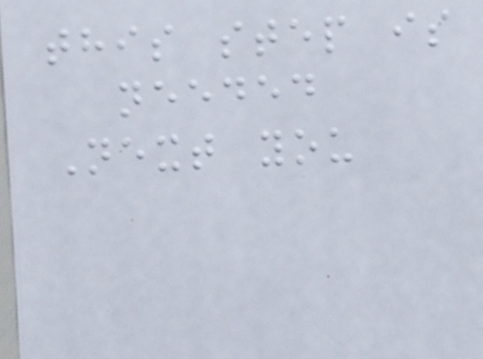this step is
needed
Next you
